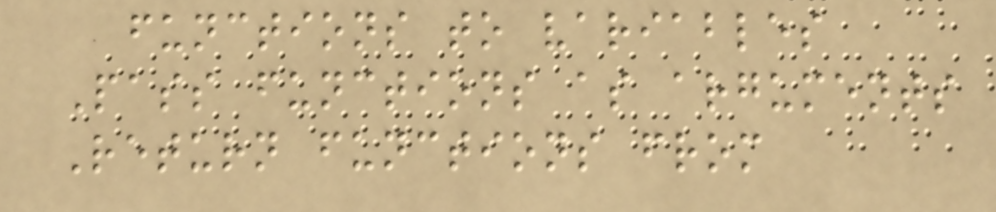functions to variables
Pass functions as arguments
Return functions from
